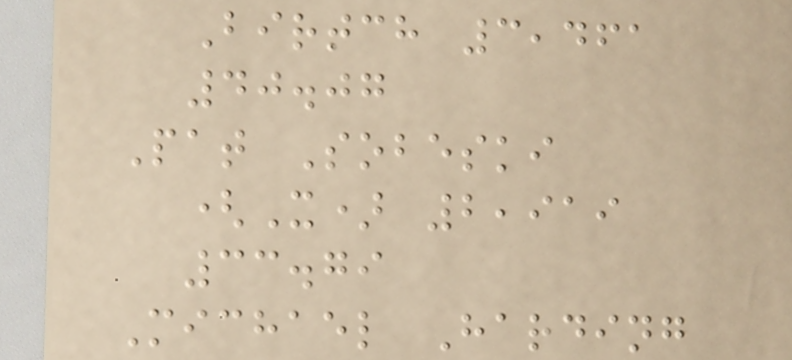Birtch 3,461
40.07
Pat Sobeski
(X) 2,919
33.79
Michael Harding
